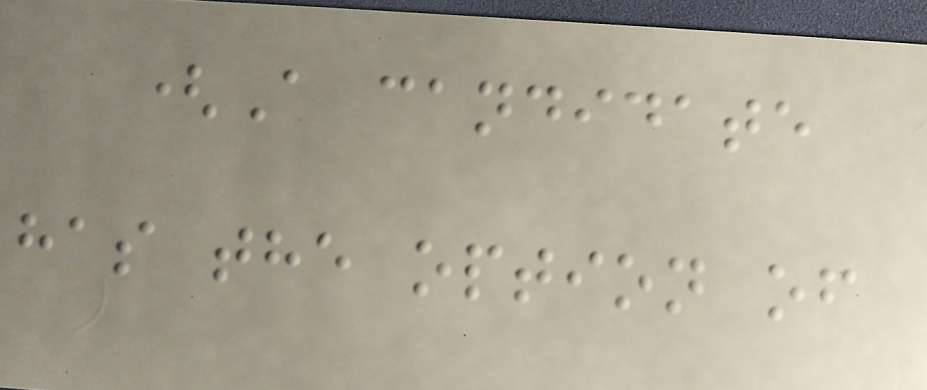(A candidate
has the option of
